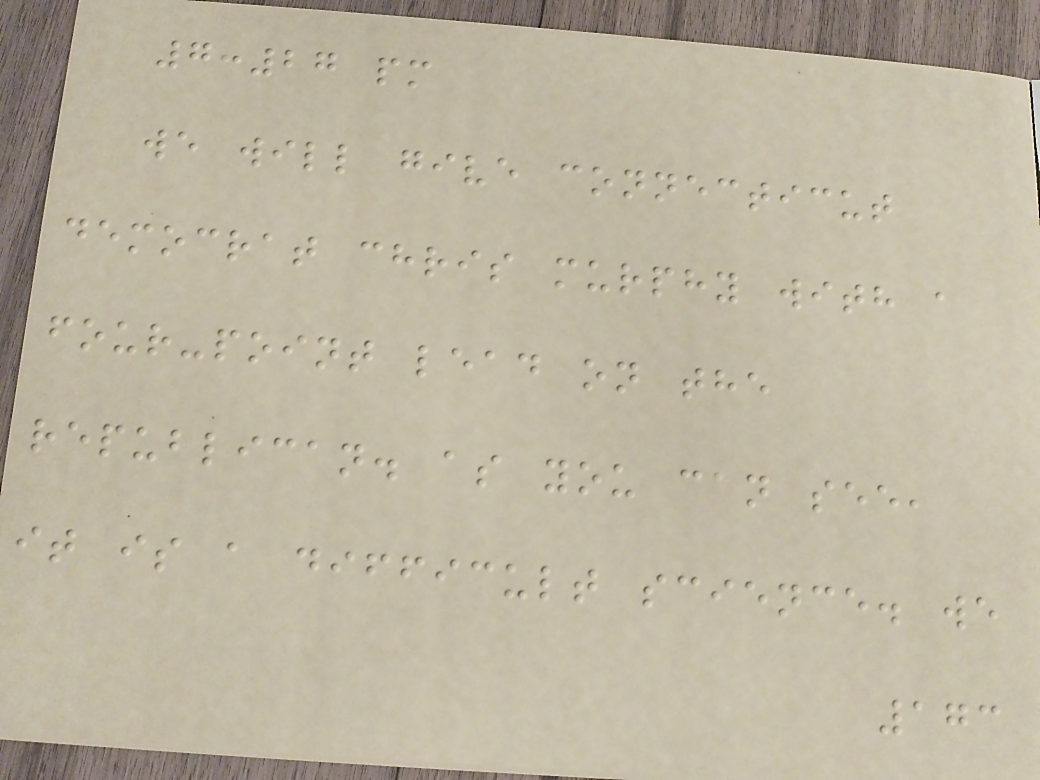7:27 pm
we will give connecticut
democrat chris murphy with a
four-point lead on the
republican. as you can see,
it is a difficult science. we
173
